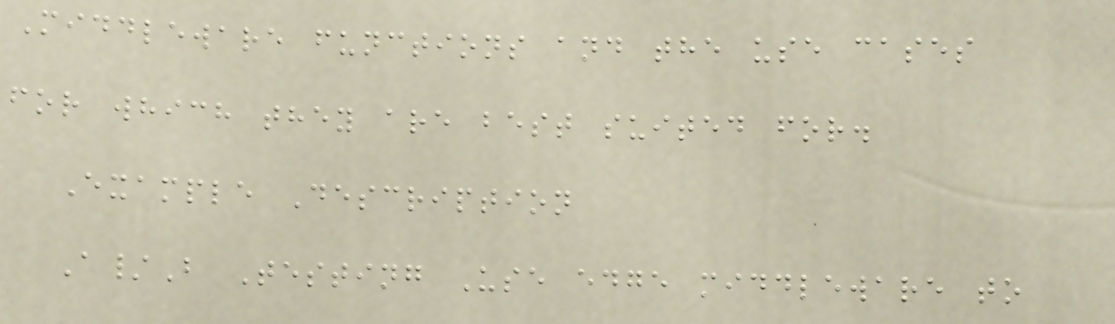Middleware functions and the use cases
for which they are best suited for.
Example Description
A/B Testing Use edge middleware to
